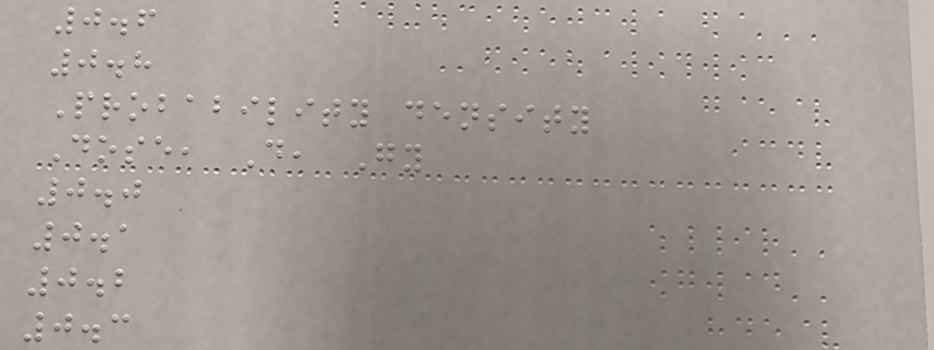0.6
0.8
Probability density
Dose, D, Gy
0.0
0.1
0.2
0.3
